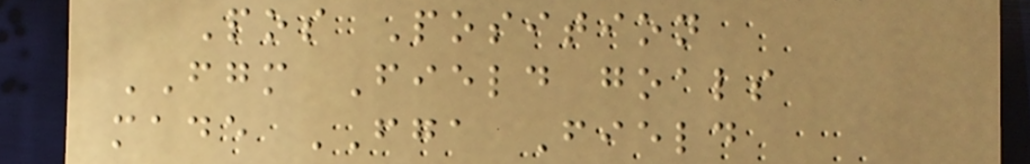Pos Position
FGM Field goals
made FGA Field
